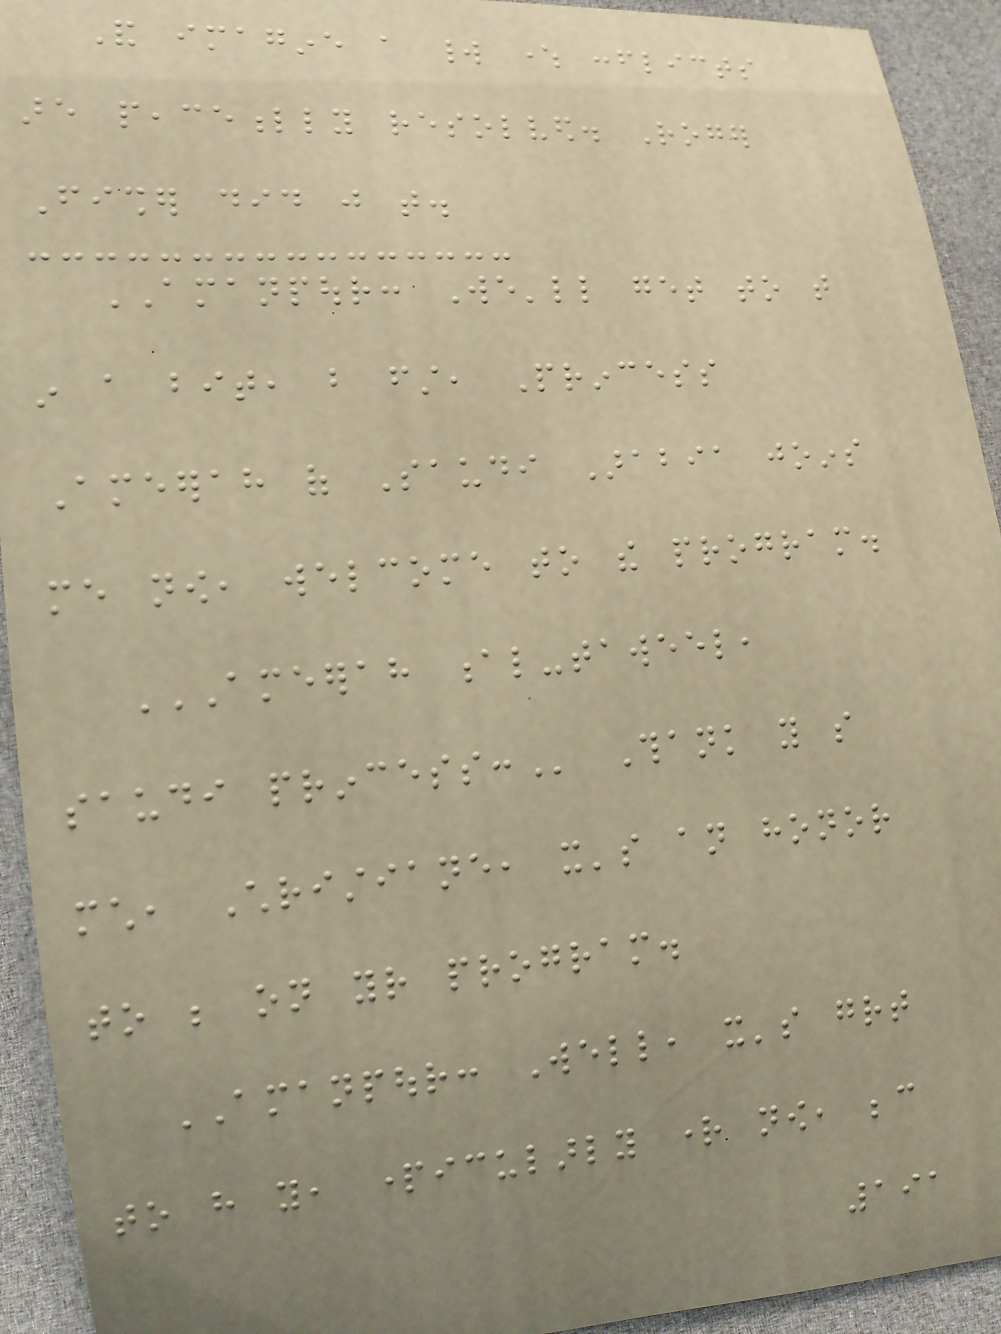And imagine a world where conflicts
are peacefully resolved. Roger
Fisher did just that.
AMANPOUR: We'll get to that
in a bit, but first, Princess
Ameerah of Saudi Arabia joins
me now, welcome to the program.
AMEERAH AL-TAWEEL,
SAUDI PRINCESS: Thank you so
much, Christiane, it's an honor
to be on your program.
AMANPOUR: Well, it's great
to have you, particularly right now, because
191
